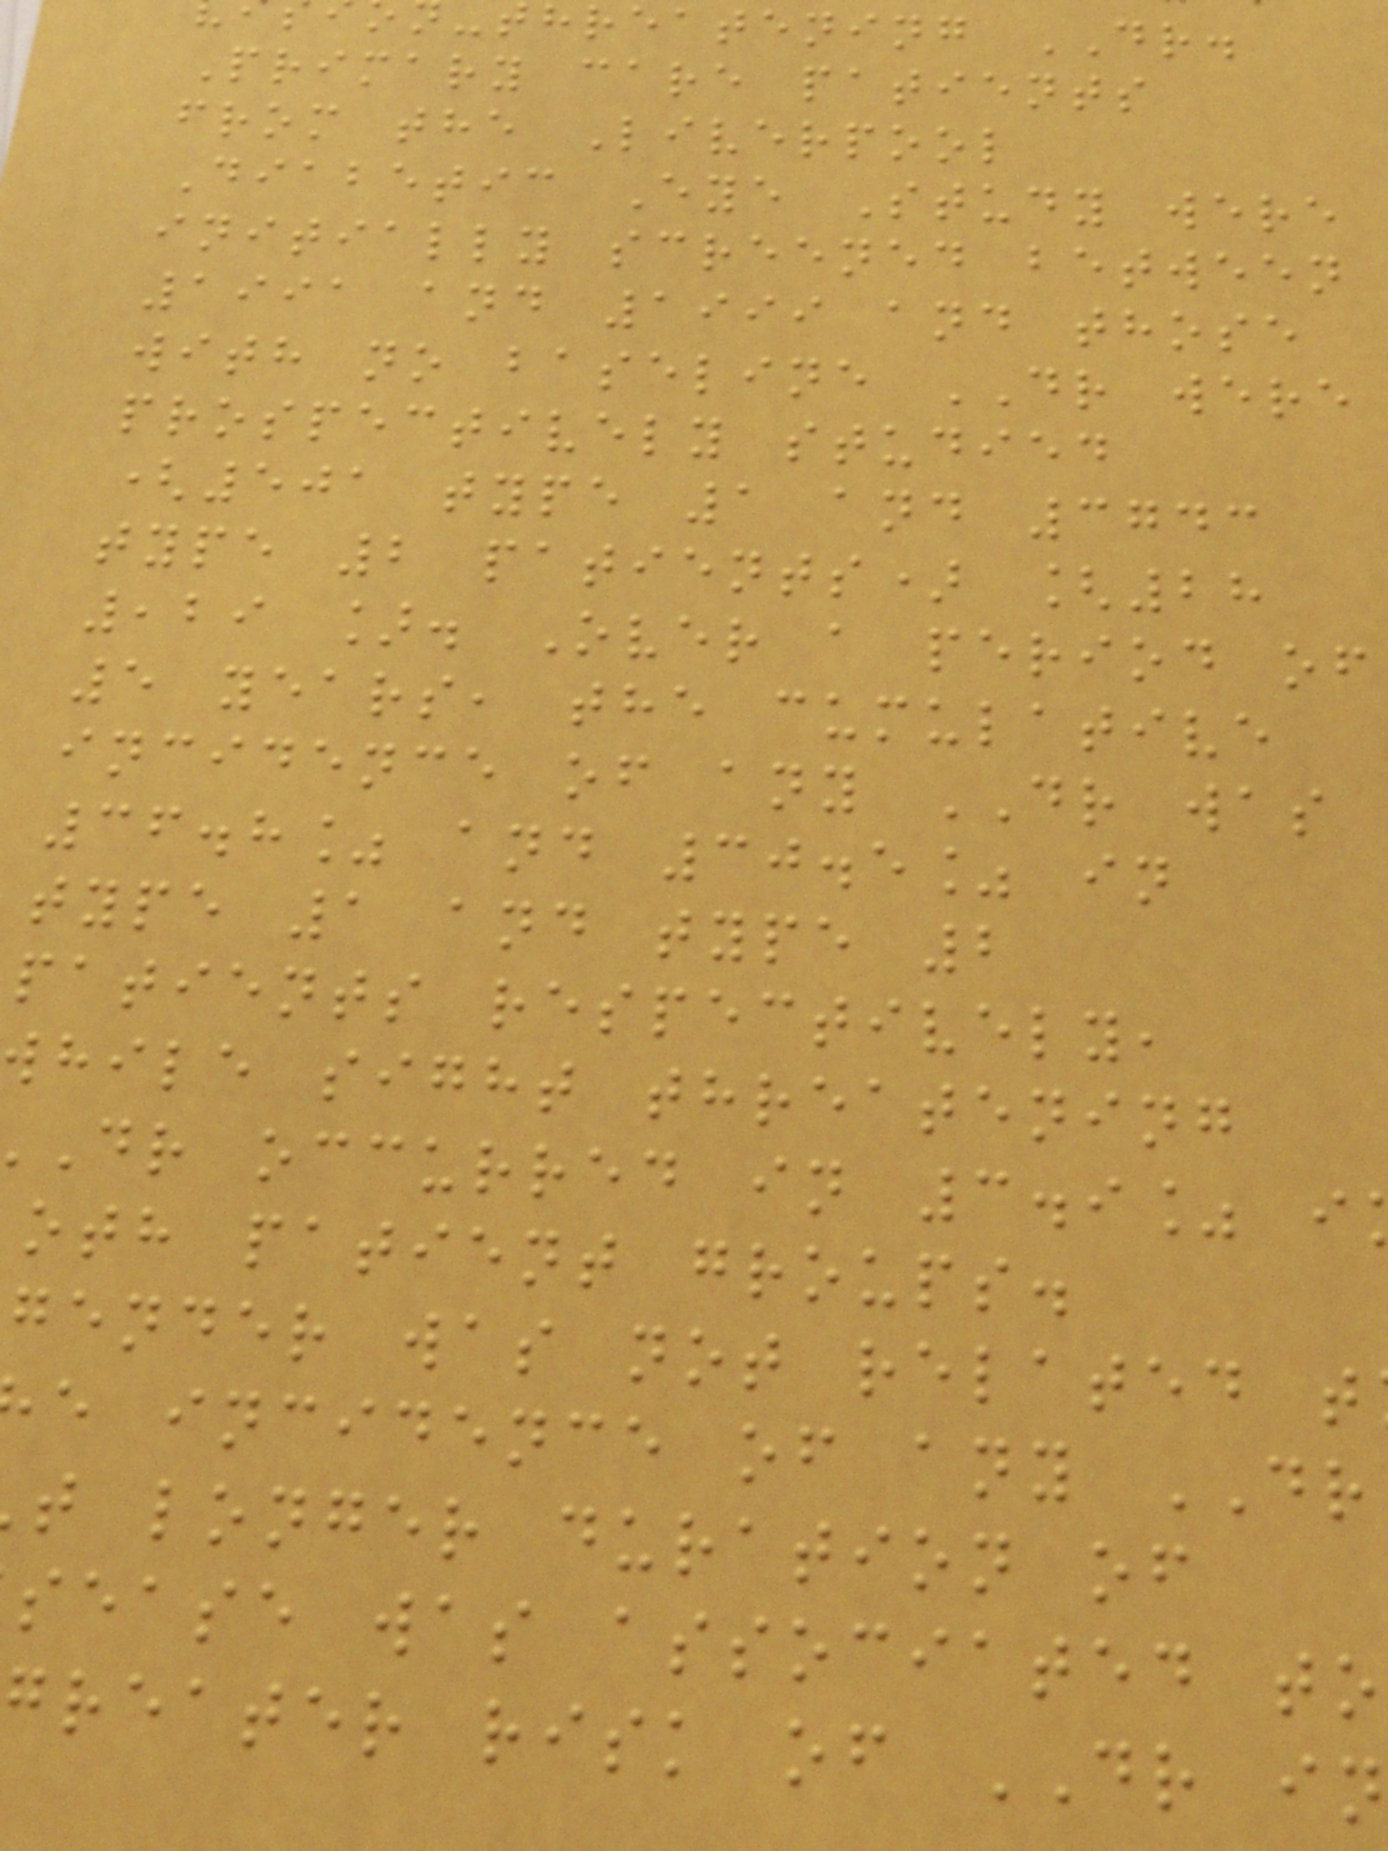threatening DR.
Primary care patients
from the Liverpool
Diabetic Eye Study were
initially screened between
1991 and 1999 and those
with no baseline DR were
prospectively studied
(501 type 1 and 3743
type 2 patients) [28
,29 ]. Over a period of
5 years, the cumulative
incidence of any DR was
36.8% and 30.5% in
type 1 and type 2
patients respectively,
hile sight threatening
dr occurred in 3.9% i
oth patient groups.
gender was not related t
e incidence of any DR
t longer duration of
sease was associated to
greater risk of DR in
